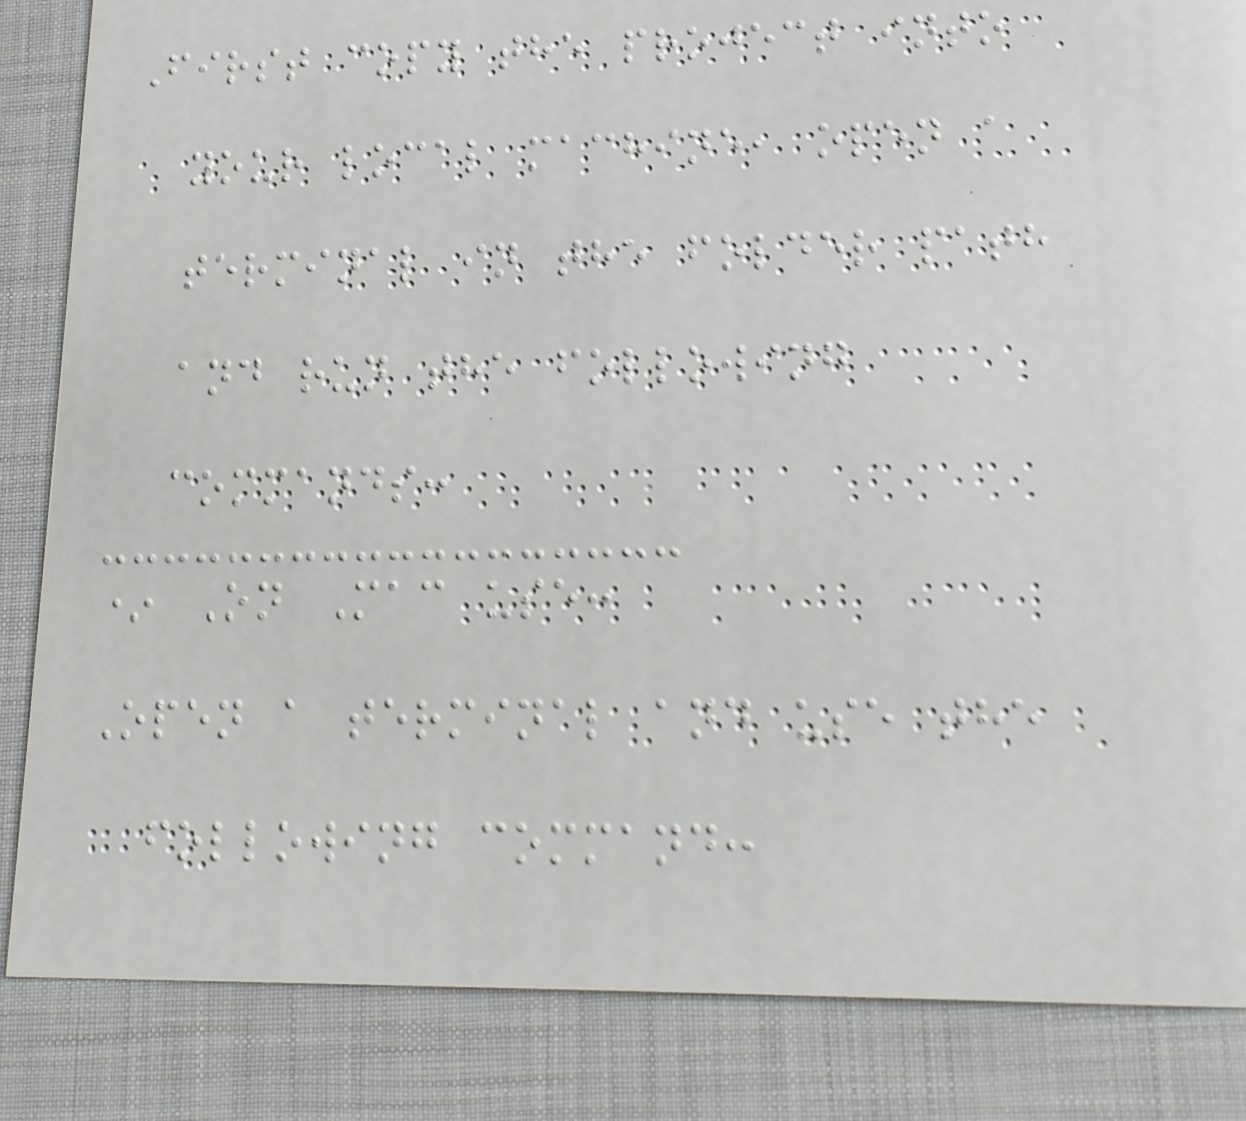First copy the project into
your local machine, open a
terminal in the folder path
and run the following
commands:
* On Mac use:
Open a terminal and use the
following command:
